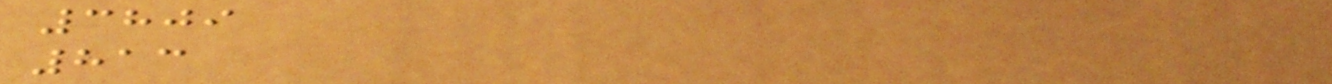3809
813
